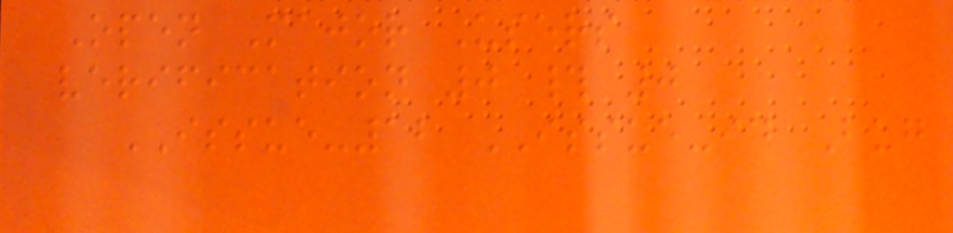Open Major Users
verification 0 # 0
ISSUE-12 ISSUE-id Bug
